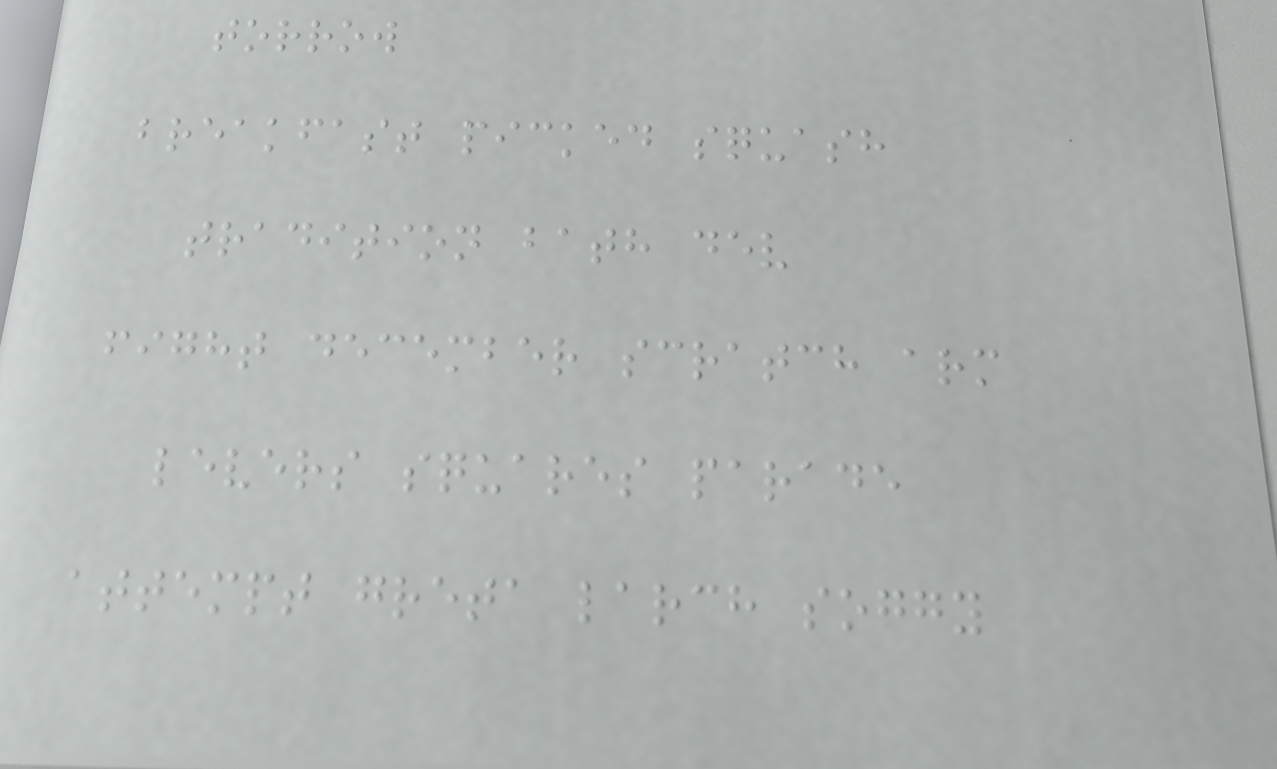torrow
breakfast picked squash
tradition bath dev
fight december scratch arm
levers squares parade
attempt greta larch soggy
